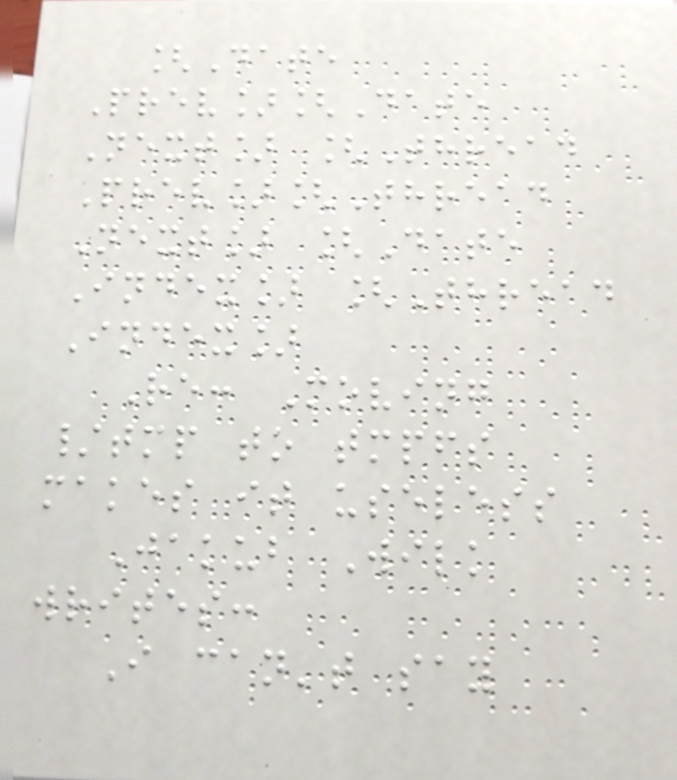[Date
Prev][Date
Next] [Thread
Prev][Thread
Next] [Date
Index] [Thread
Index]
Re: Moving
/tmp to tmpfs
makes it useless
Jakub Wilk
writes:
I can't say
